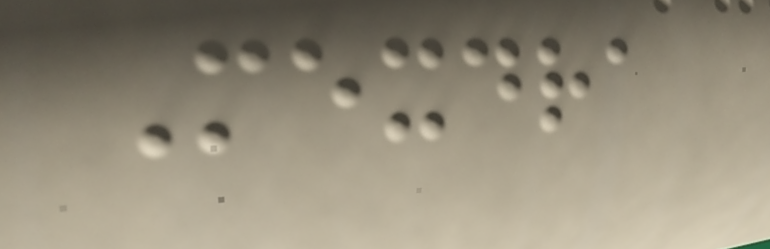Mexdra
